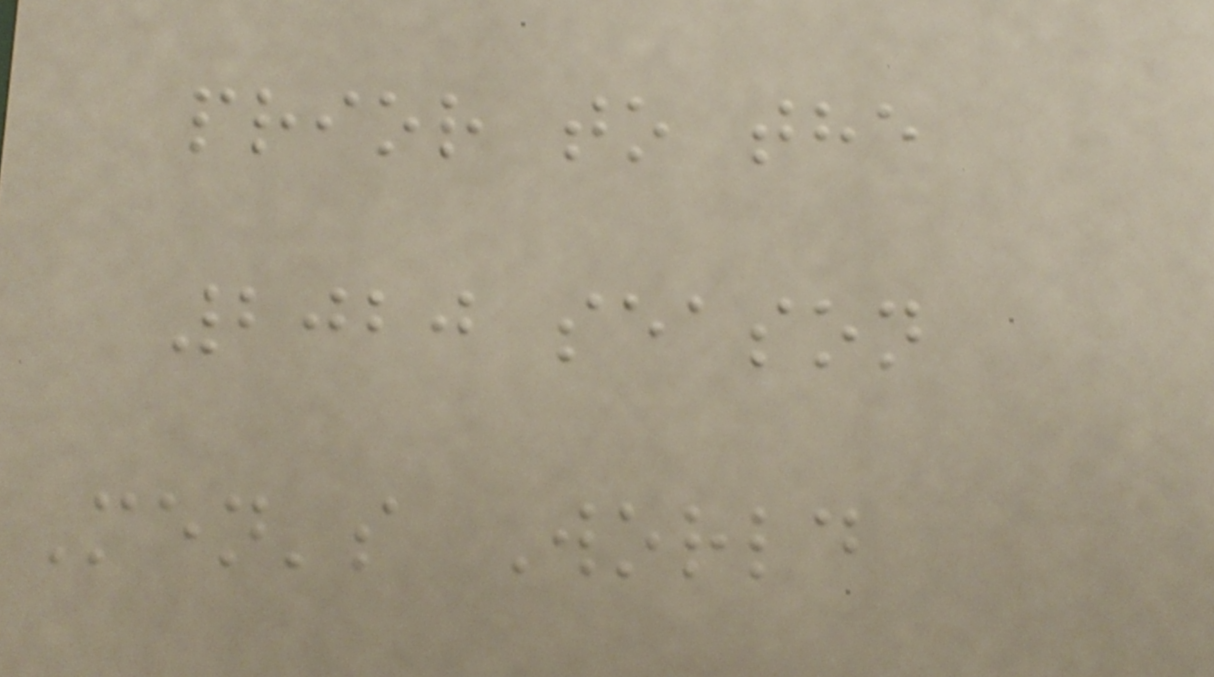prior to the
2020 season
Men's World
